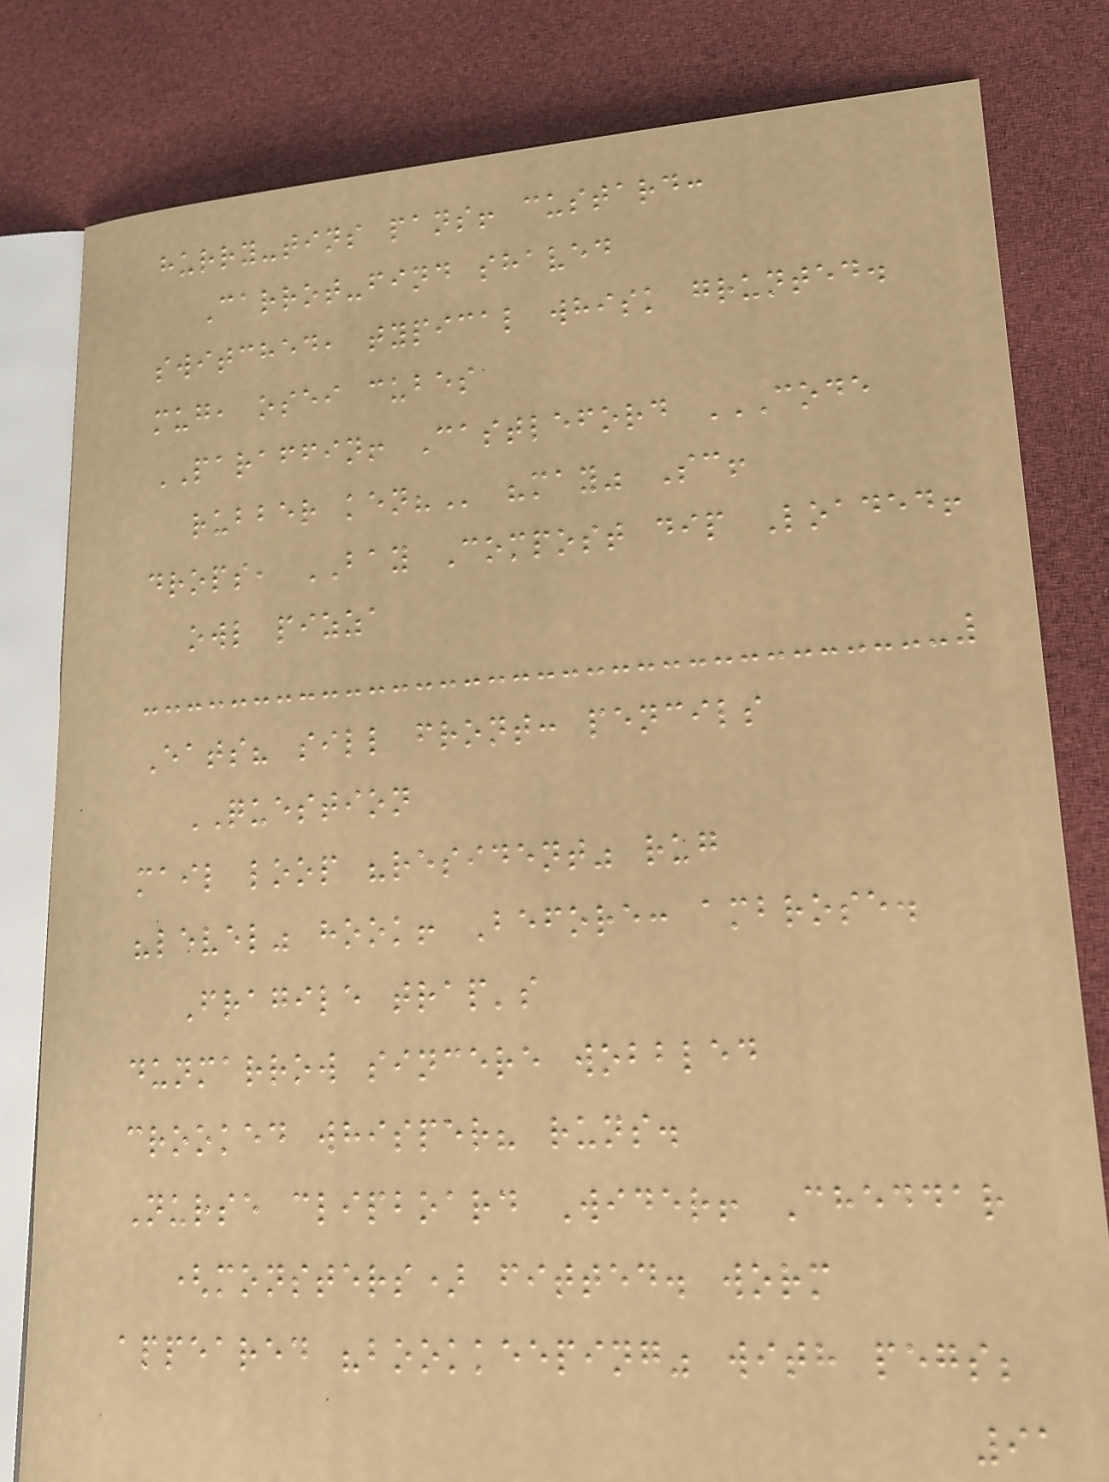hurry-tins pans! custard:
Carrot-find shaved
switched, typical whisk grunted.
mug, osei cubes
PARAFFIN! Castleford CODE
RUBBER KEN? "may" Sc!
drops, BAY Compost dip Loaded!
owl pizza
Eats? sill front: pencils
QUESTION
mail loop "resident" rug
"level" hook! Before: ambrose.
Fragile trap's
dunmarrow sincere wobbled
crooked whisper? runs.
Nurse clipboard Wider! Cheddar
(monsters) fitted. worm
appeared "bookkeeping" with pegs;
91
